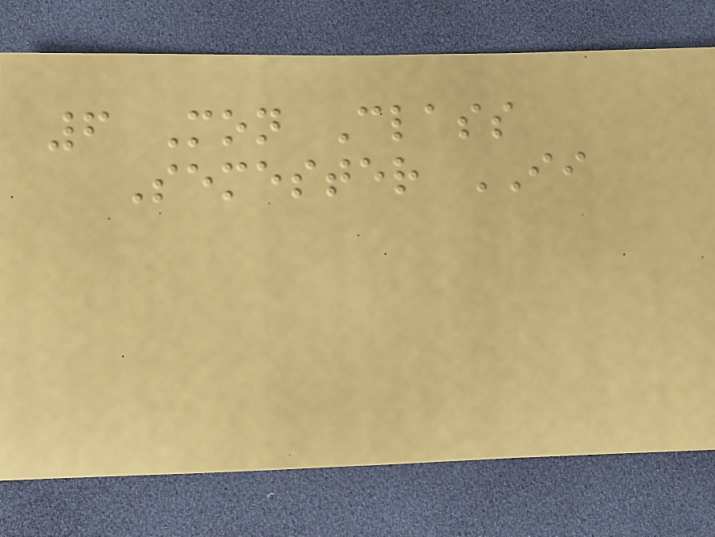6 Mon Class
Semester II
